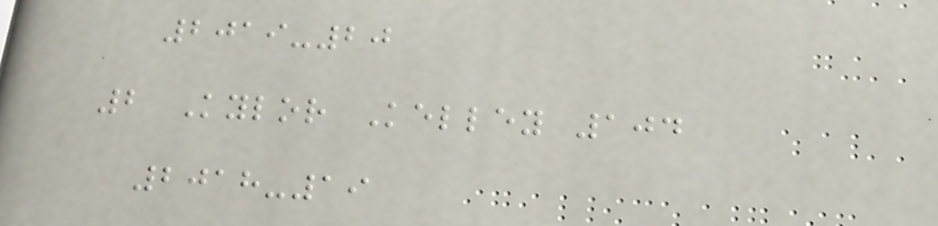2019-20
2 Kylor Kelley 104
2018-19
